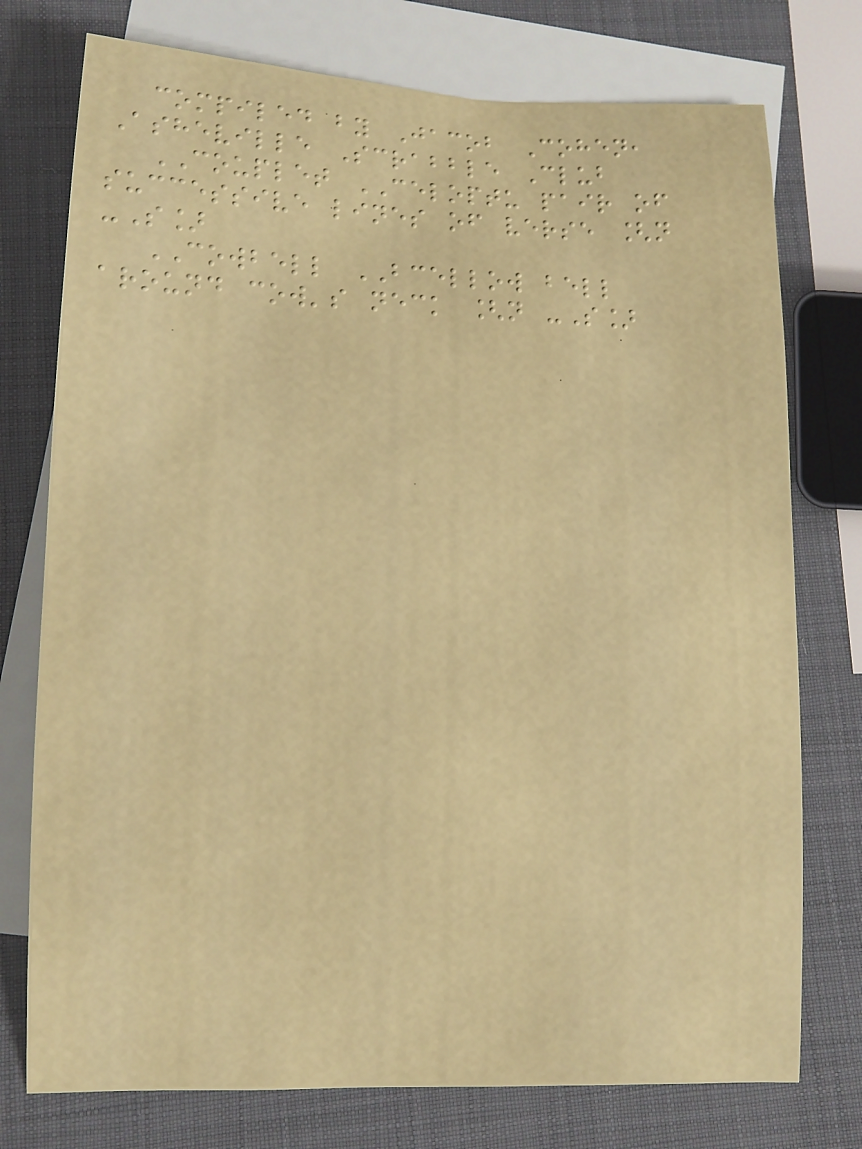compiled by Jacob Cohen,
Asheville Scrabble Club
COUPLET CELOPTU pair of
successive lines of verse [n
-S]
COWBELL BCELLOW bell
around cow's neck [n -S]
